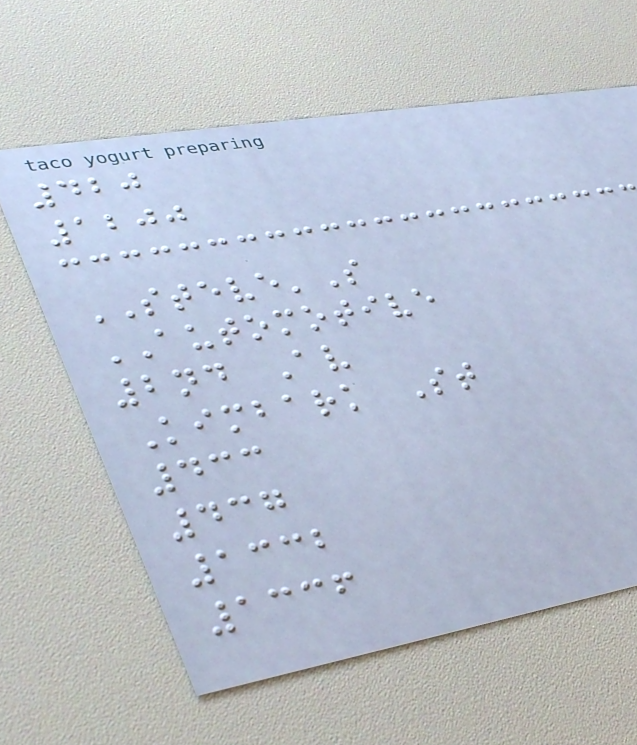420
1200
STEVE'S
AUTOMOTIVE
2nd Av
Kimbark St
433
437
1332
1336
